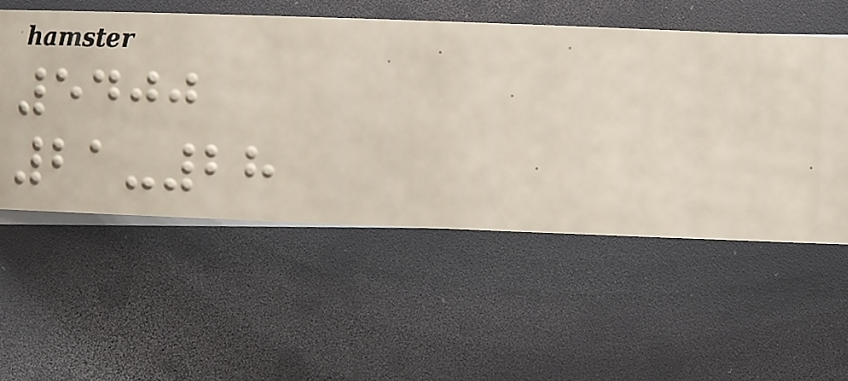5400
21-28
